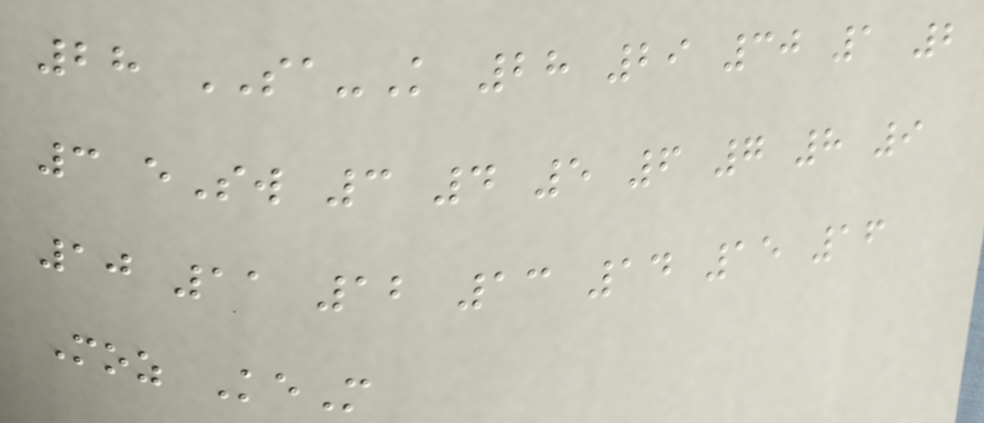28 SA-K 28 29 30 1 2
3 eSw 3 4 5 6 7 8 9
10 11 12 13 14 15 16
Moz KeM
